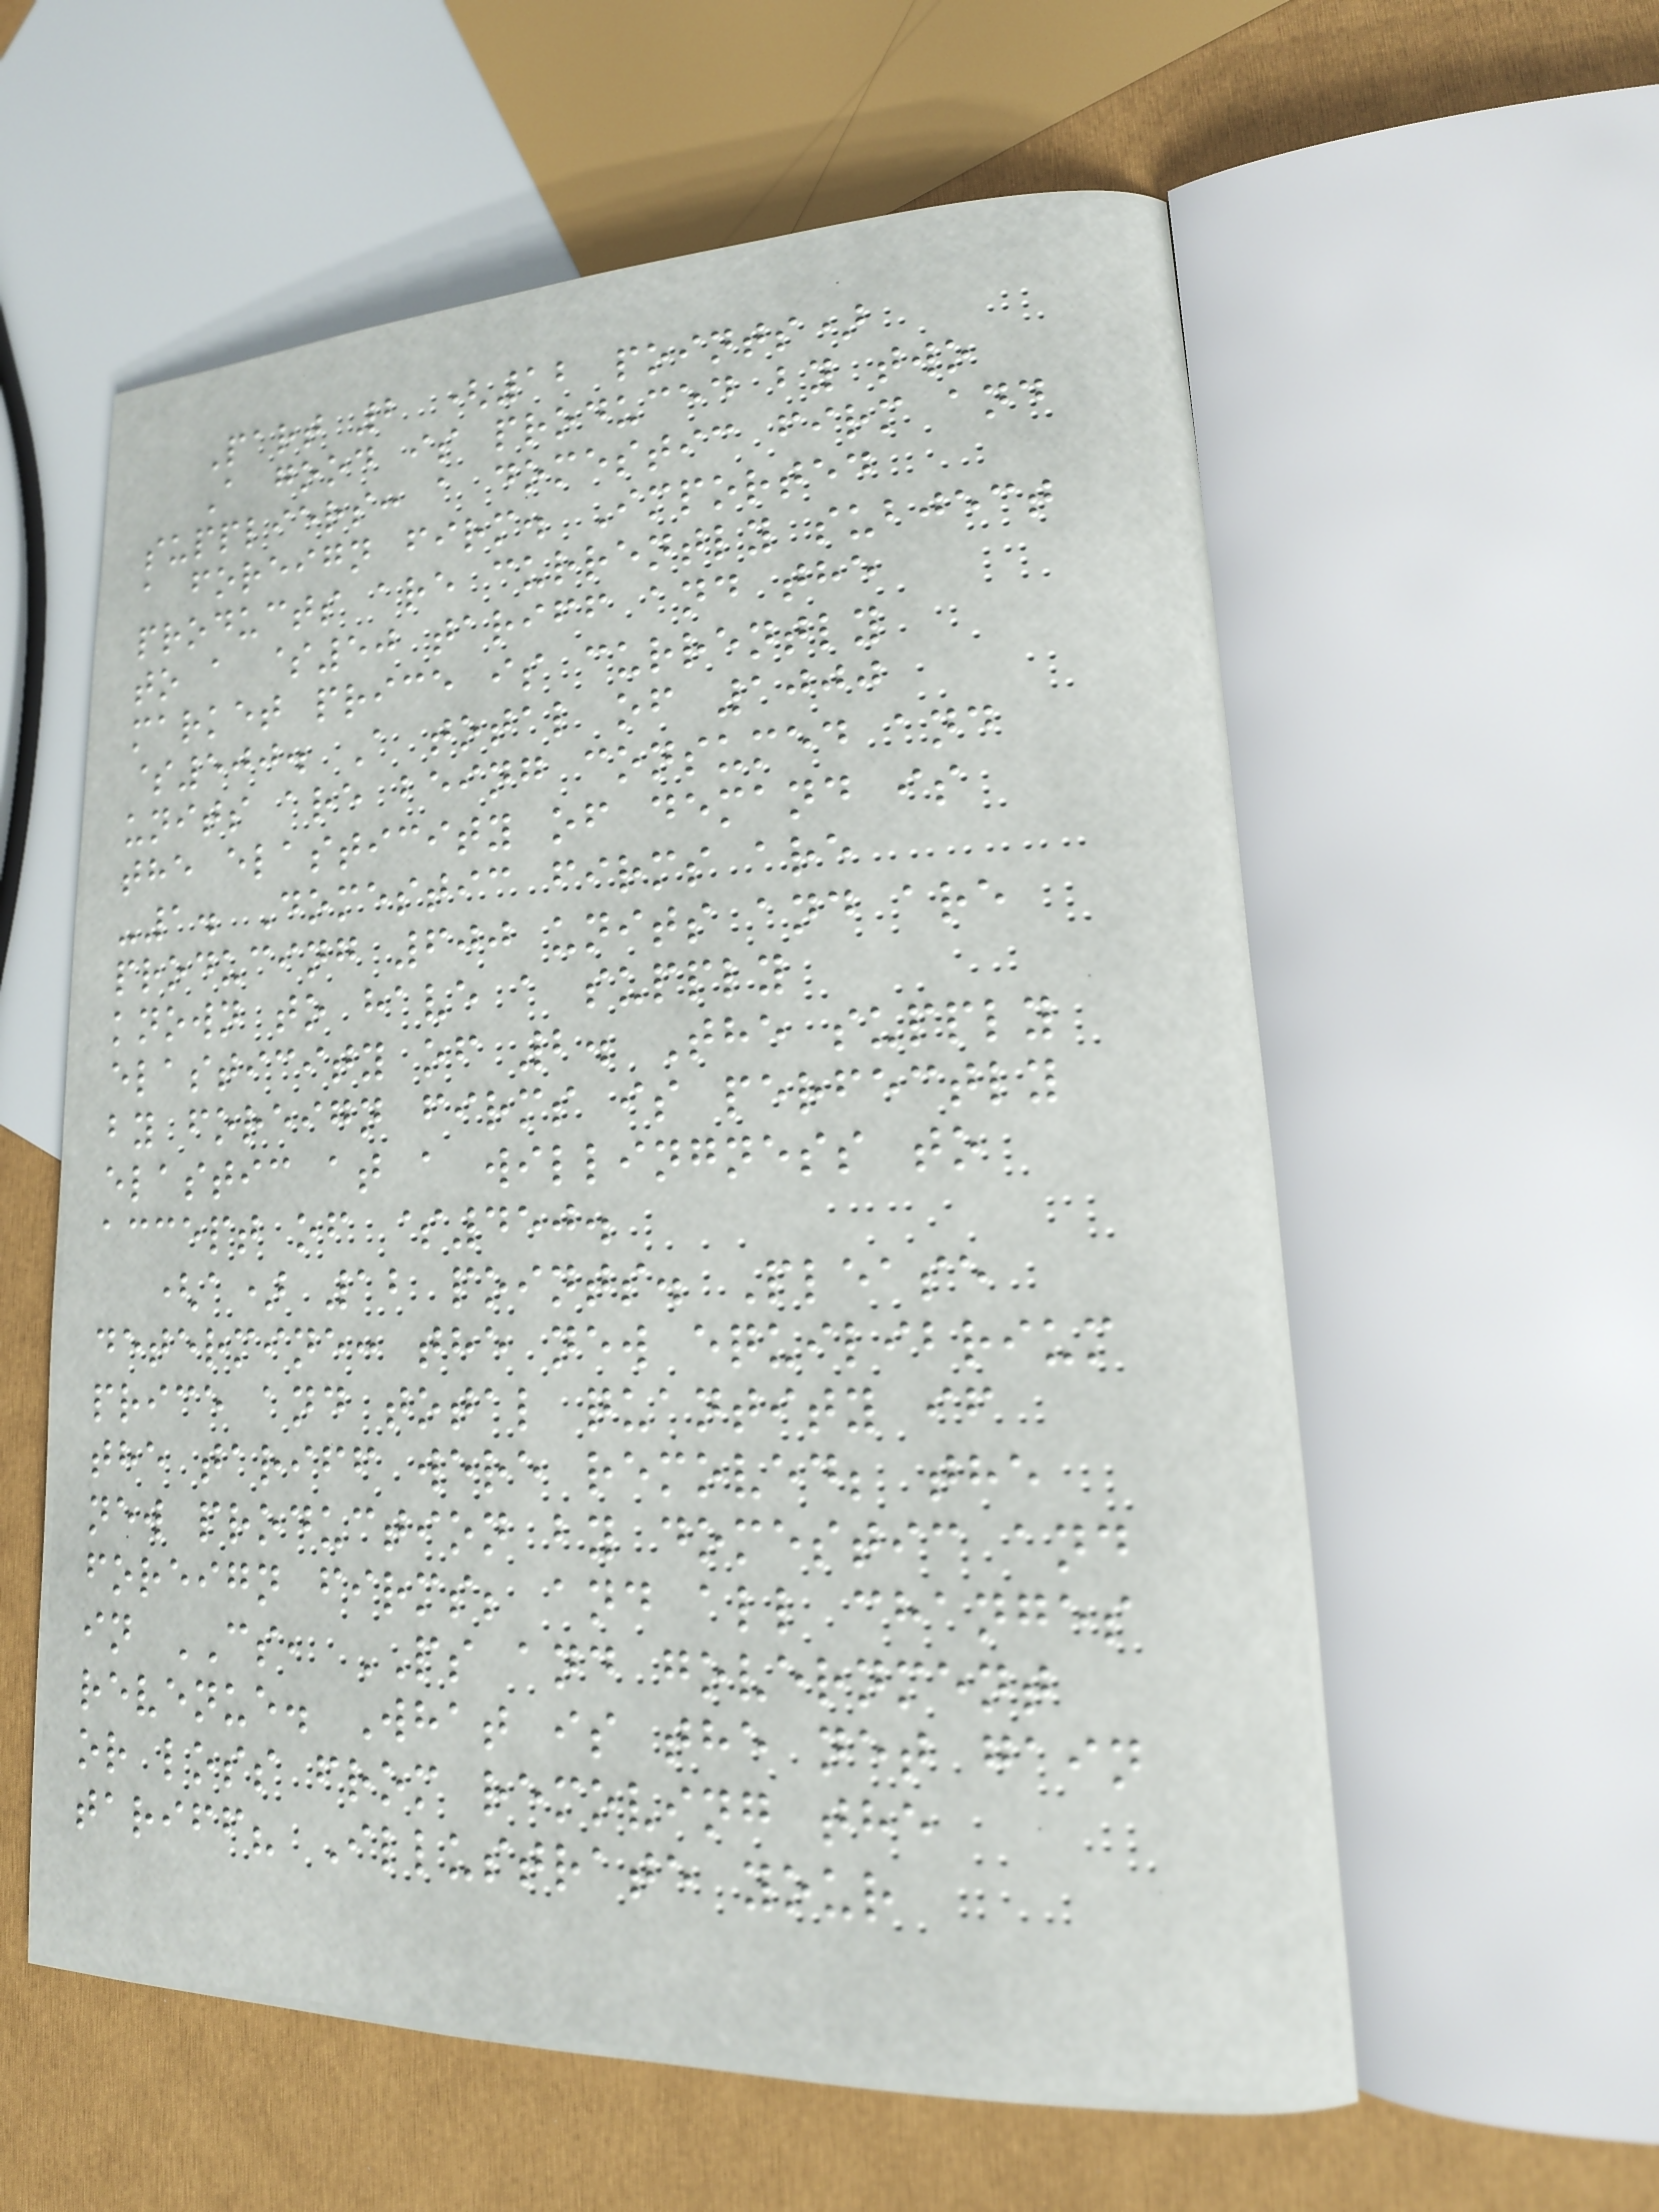Part 2 (12 points)
A good is produced by two
suppliers: a domestic firm and
a foreign firm. Imported
products are currently subject
to a $50 tariff and the
market price is currently
$500. A total of 1000
units are being consumed and
the elasticity of demand is
-1. Domestic firms are
producing 600 units and are
known to have a supply
elasticity of 2. The supply
by foreign firms is perfectly
elastic at a willingness to
accept of $450.
(a) 12 points. Please
determine: the new equilibrium
price and total quantity if
the tariff were removed; the
new production by domestic and
foreign firms; and all changes
in CS, PS and government
revenue. What is the net gain
or loss from removing the
tariff? Illustrate your
